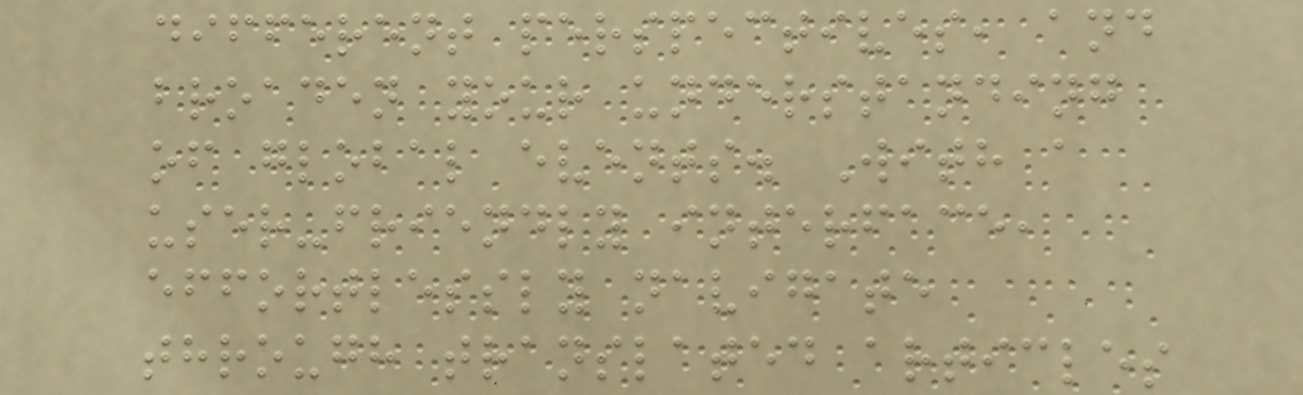different perspectives, and
broaden your understanding
of global events. With a
user-friendly interface,
effortlessly navigate
through translated articles
